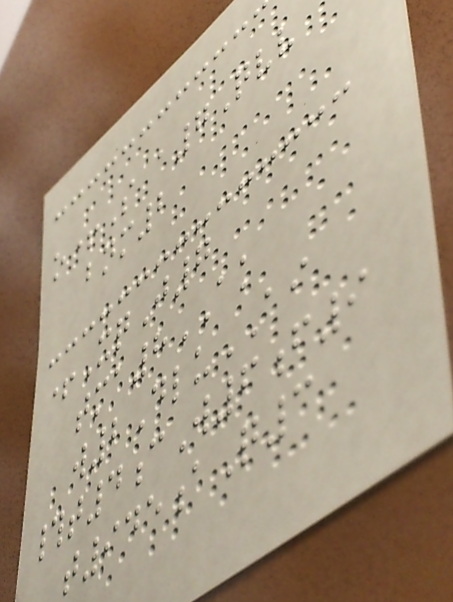o+S a7Qvv
bnm2
+XqJ7
tma8AK
w2DluAI
#t4cW6f9
t945aQ3
